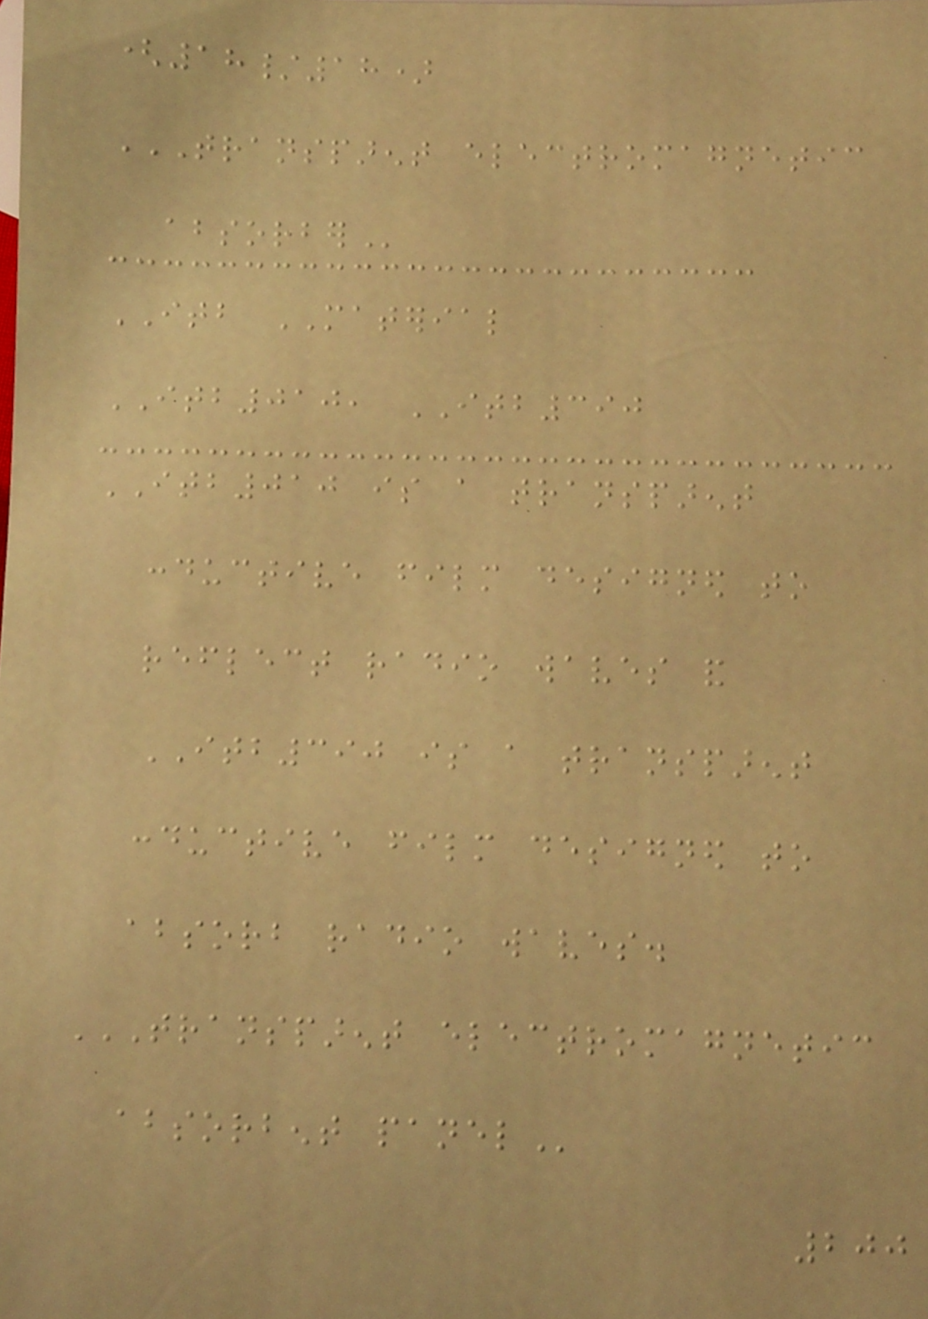(18/18)
TRANSPARENT ELECTROMAGNETIC
ABSORBER
ITB MATERIAL
ITB010, ITB390
ITB010 is a transparent
conductive film designed to
reflect radio waves and
ITB390 is a transparent
conductive film designed to
absorb radio waves.
TRANSPARENT ELECTROMAGNETIC
ABSORBENT PANEL
200
